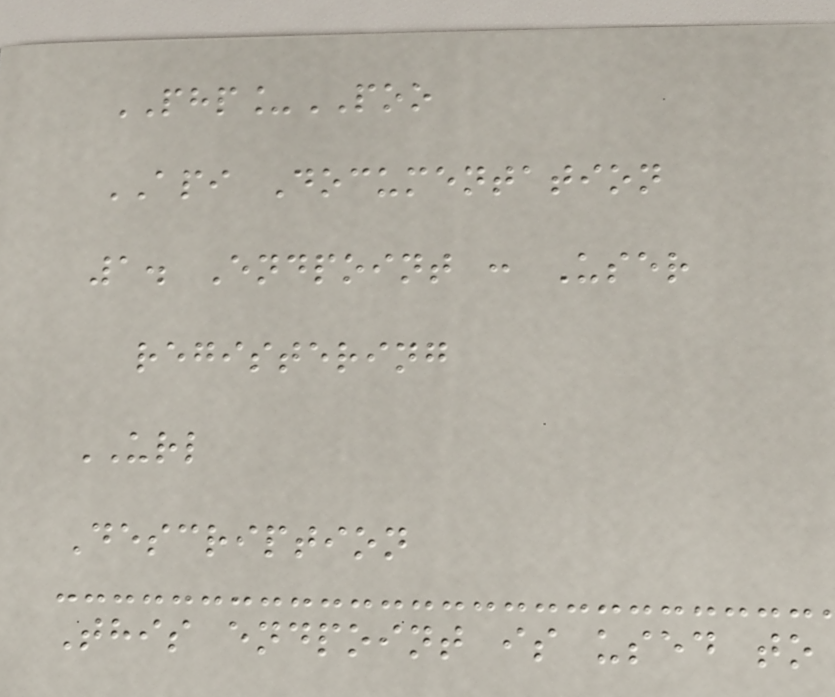PHP_POO
API Documentation
1. Endpoint : User
registering
URL
Description
This endpoint is used to
